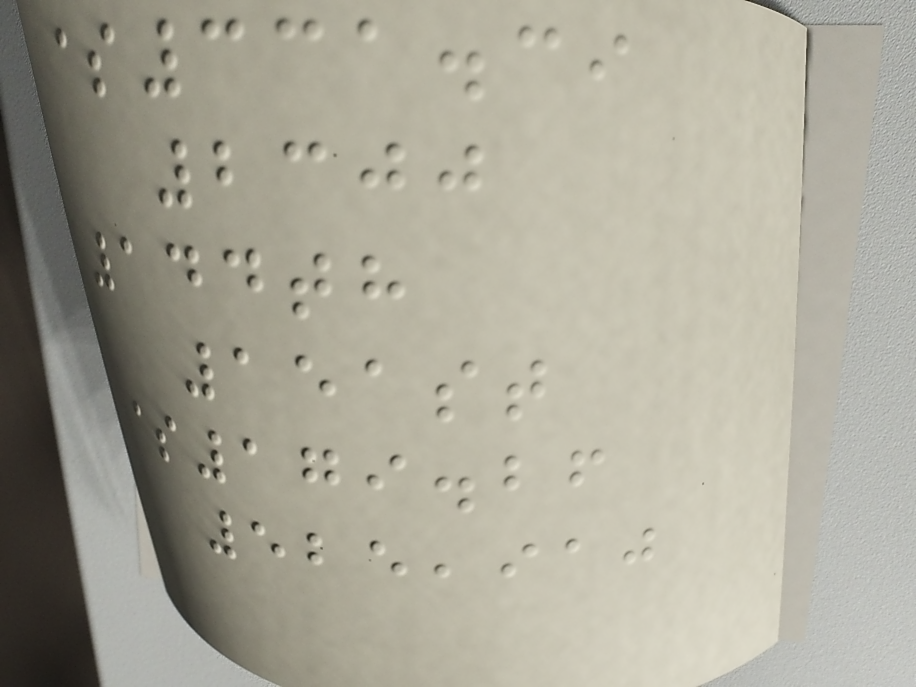$331.39
2300
144th
151st
$179.26
525,910
